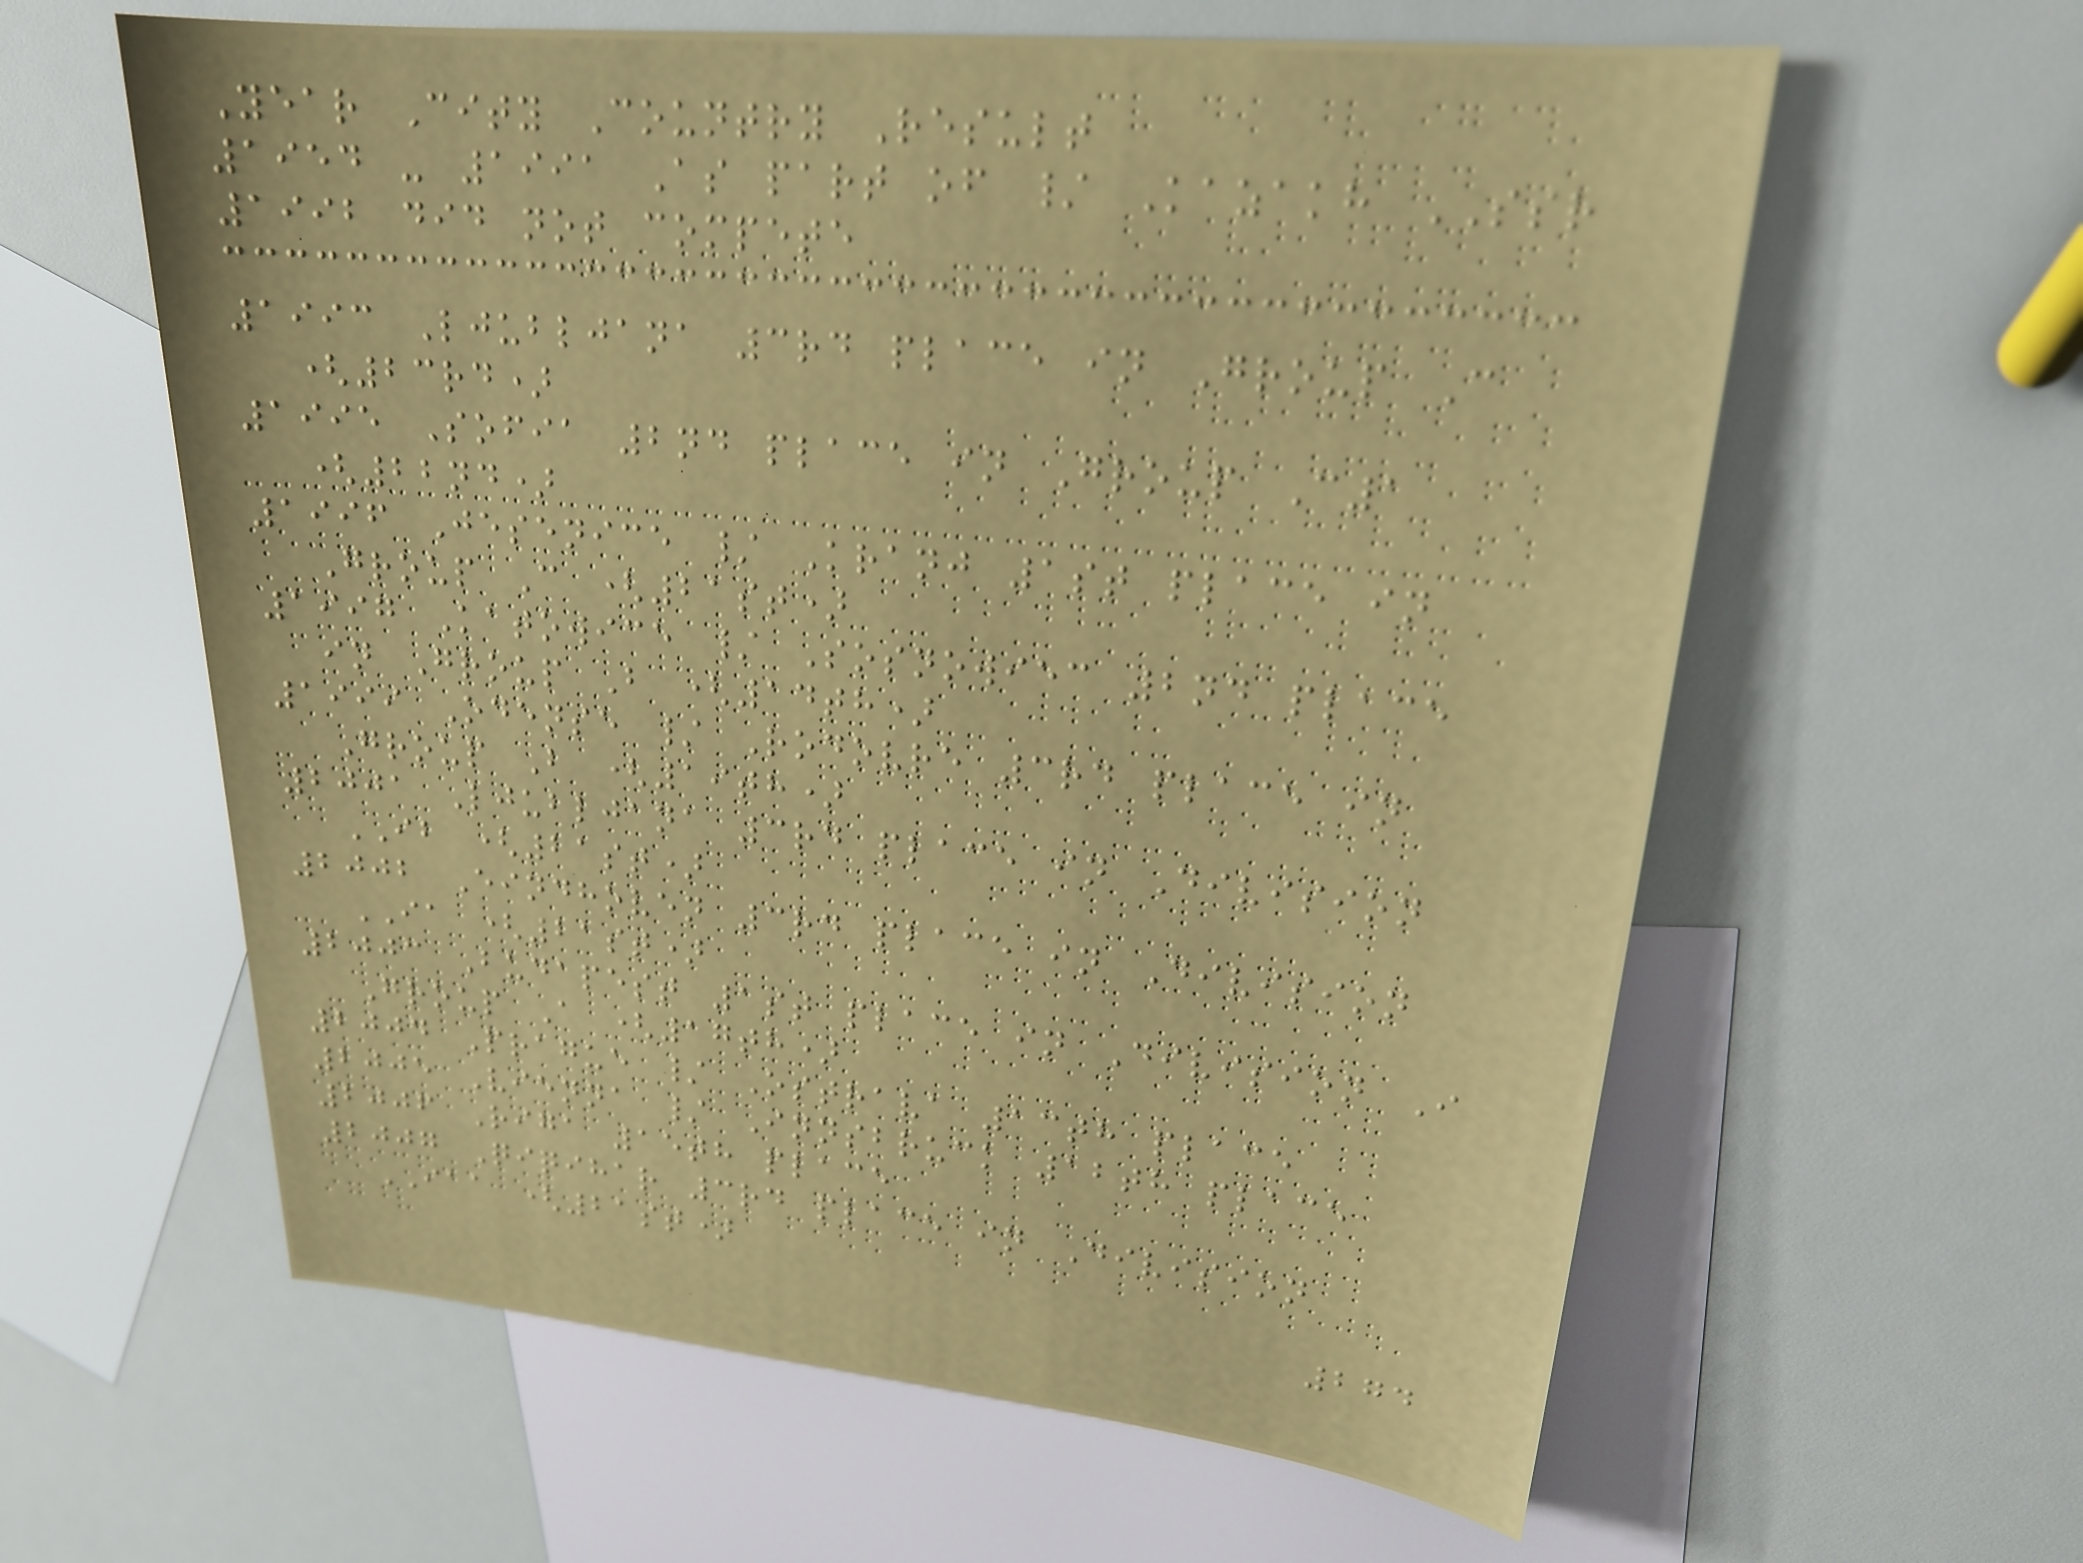Year City Country Result
1954 - 1991 As part of / Kazakh SSR
1992 did not compete
1993 Ljubljana 3rd place in Group C
(23rd)
1995 Sofia 2nd place in Group C1
(22nd)
1996 Jesenice / Kranj 1st place in
Group C (21st)
1997 Katowice / Sosnowiec 2nd place
in Group B (14th)
1999 Odense / Rodovre 3rd place in
Group B (19th)
2001 Ljubljana 3rd place in Division
IB (21st)
2002 Eindhoven 3rd place in Division
IA (21st)
2003 Budapest 1st place in Division I
Group A (17th)
2004 Prague / Ostrava 13th place
2005 Vienna / Innsbruck 12th place
2006 Riga 15th place
2007 Qiqihar 3rd place in Division
IAA (21st)
274
